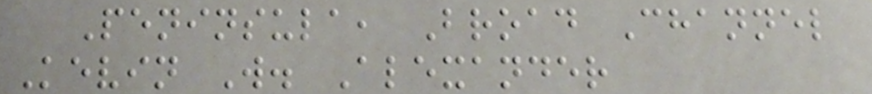Peninsula, Broad Channel
Kevin W. Alexander
